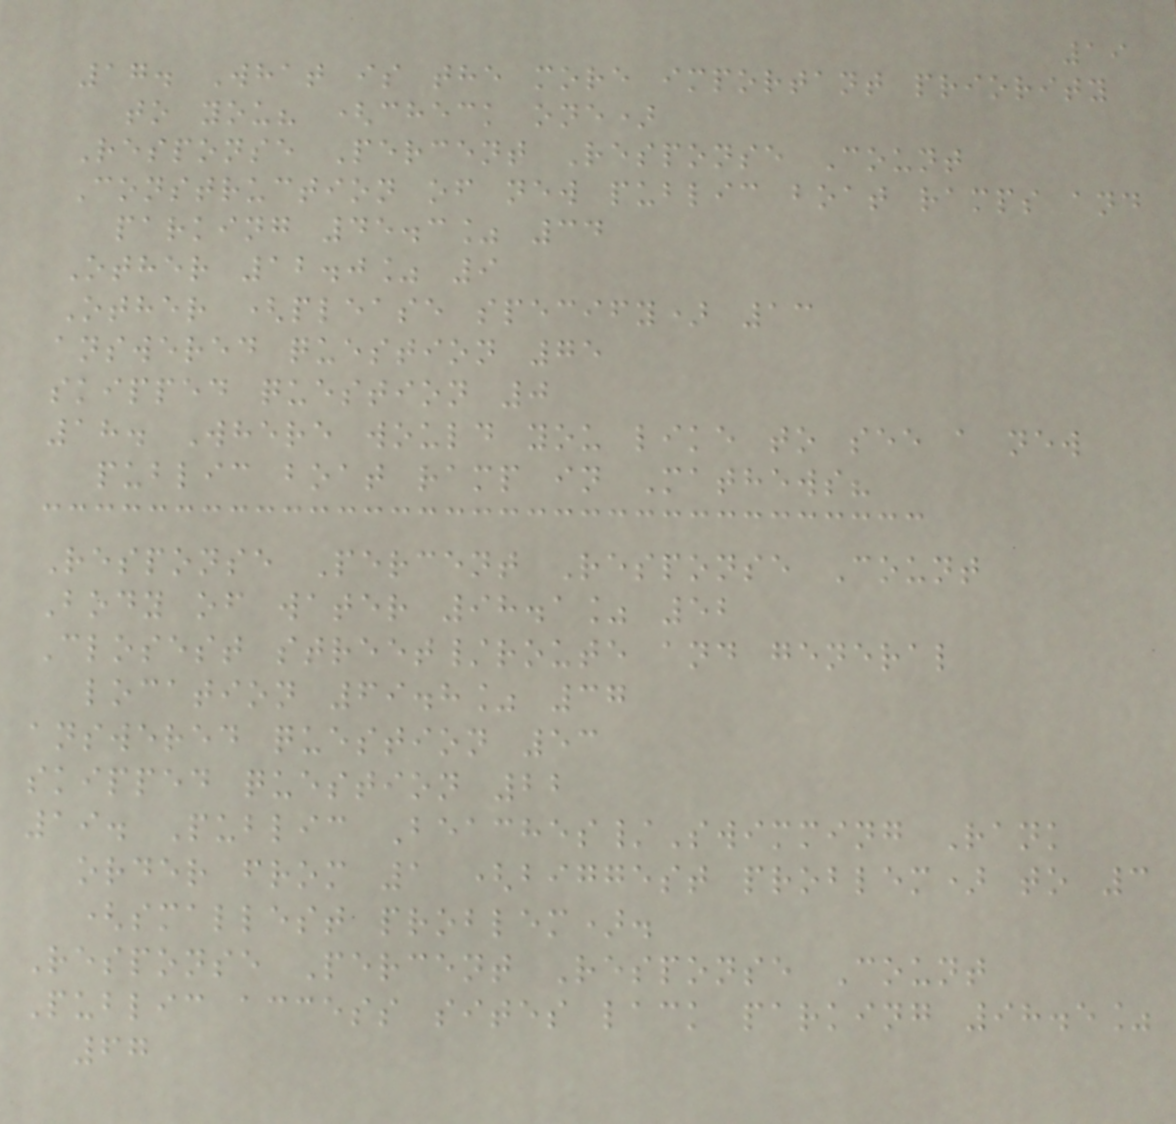19
17. What is the more important priority
to you? (check one)
Response Percent Response Count
Construction of new public boat ramps and
parking 45.3% 34
Other 12.0% 9
Other (please specify) 13
answered question 75
skipped question 0
18. Where would you like to see a new
public boat ramp in Mathews?
Response Percent Response Count
Body of water 98.1% 52
Closest street/route and general
location 69.8% 37
answered question 53
skipped question 22
19. Public Beaches/Swimming Rank
order from 1 (biggest problem) to 3
(smallest problem).
Response Percent Response Count
Public access sites lack parking 98.5%
67
